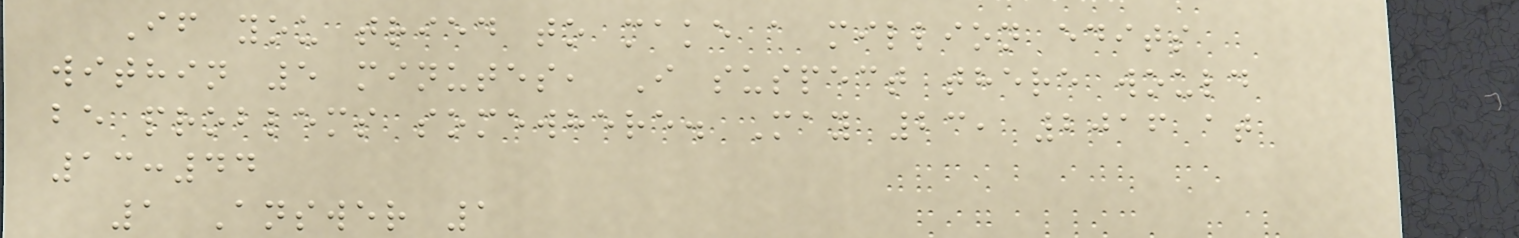If you tried to make a million edits
within 5 minutes, I suspect there would
be problems somewhere. May 23, 2016 at
13:44
1 Answer 1
